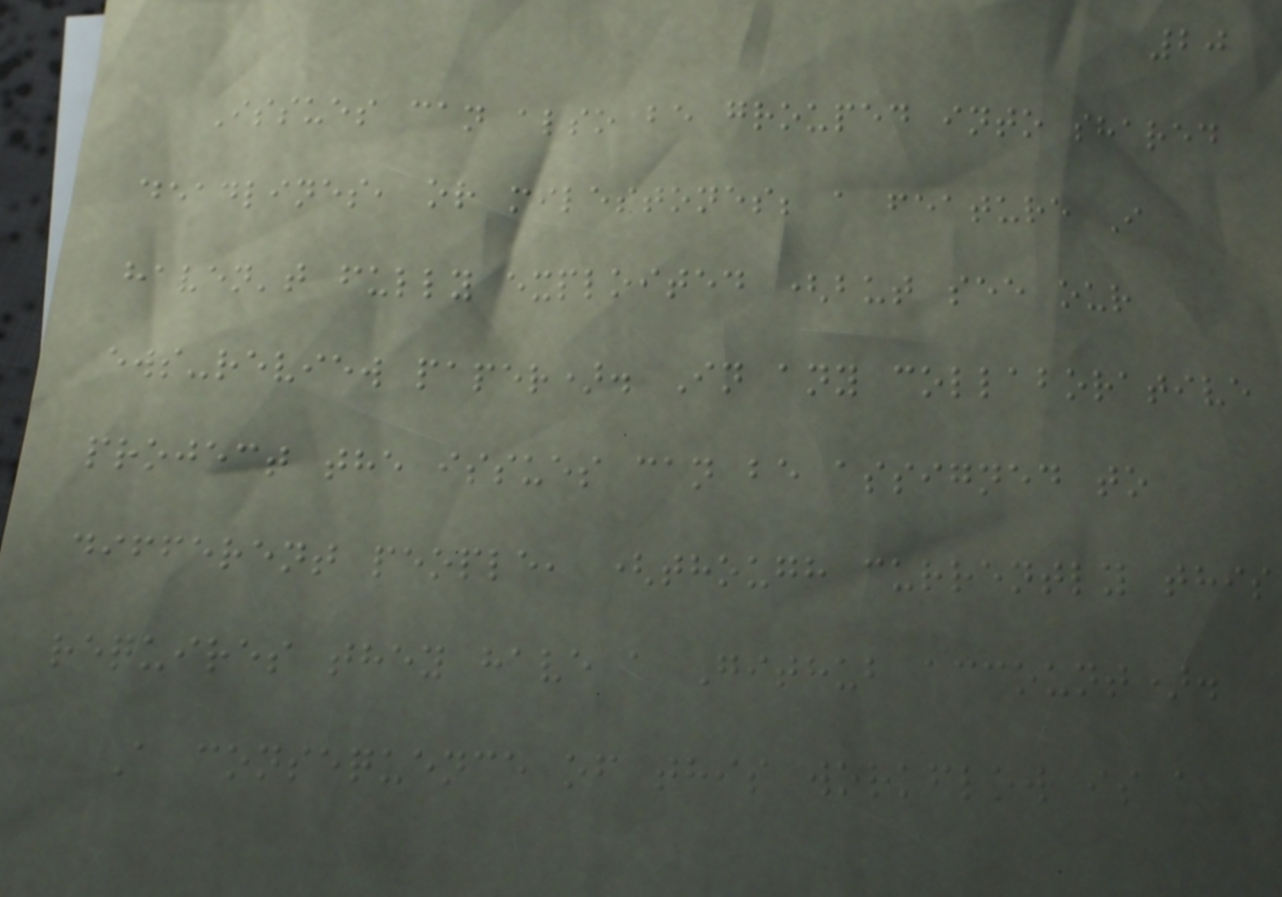20
Issues can also be grouped into shared
deadlines, or milestones; a feature I
haven't fully exploited (but see our
ews-review paper). In any collaborative
project the issues can be assigned to
different people, (though currently this
requires they have a Github account).
A consequence of this workflow is a
